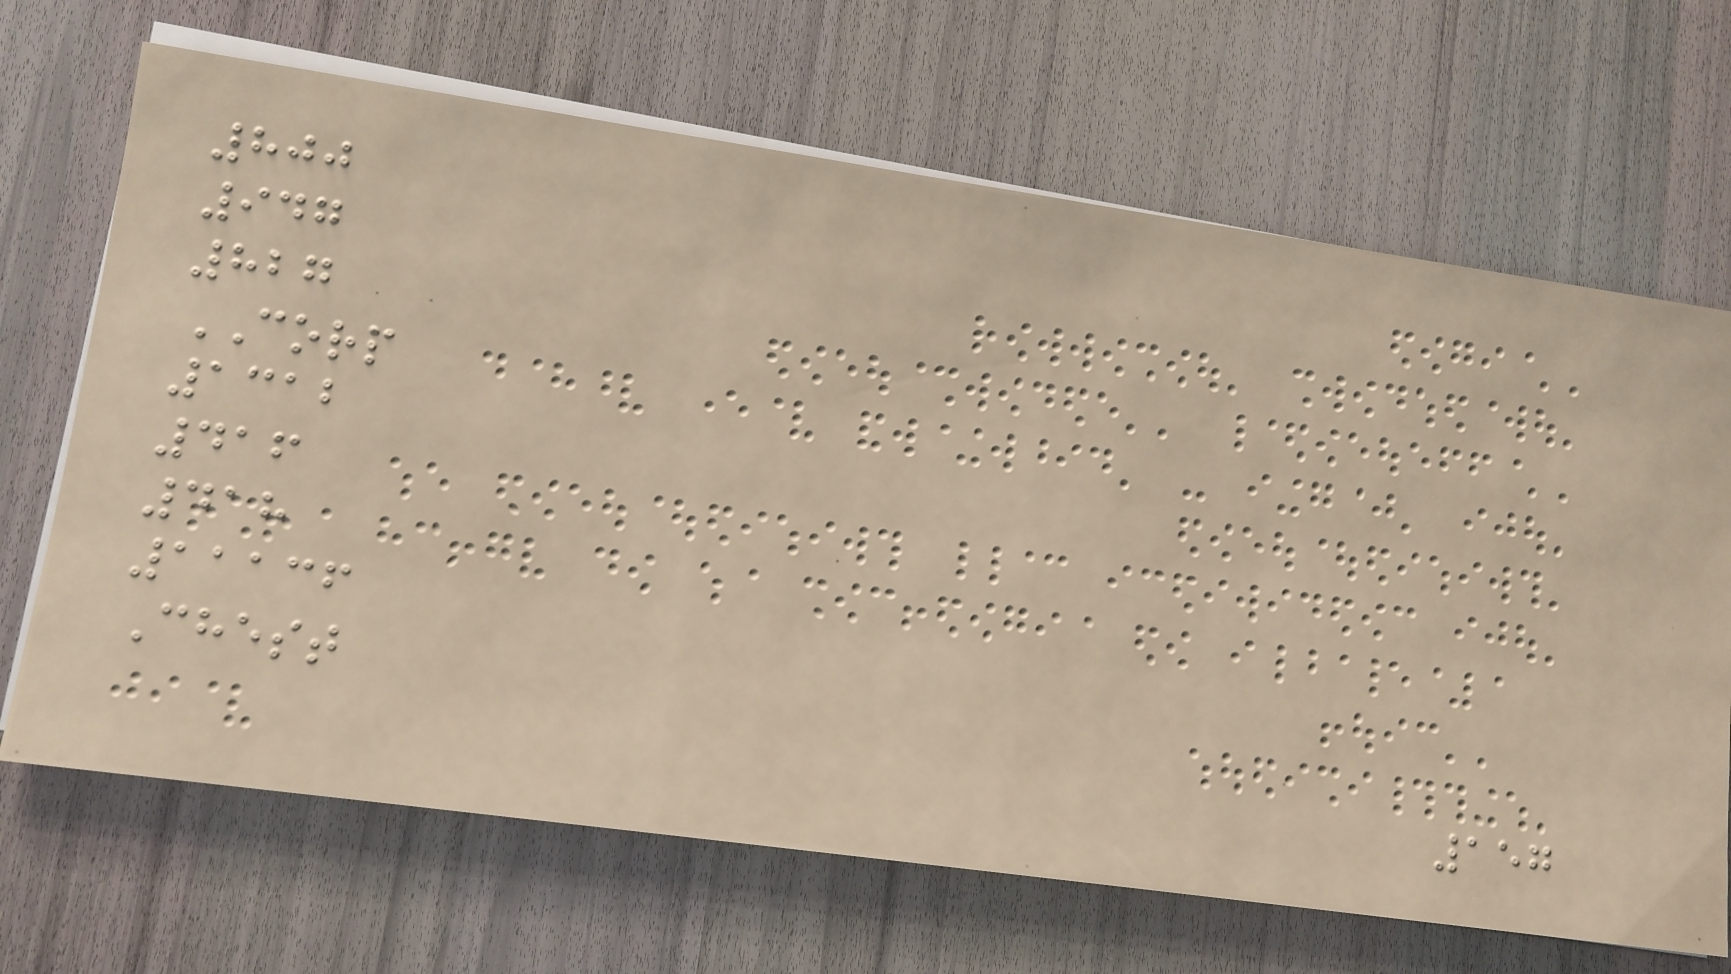800
947
827
CORP
1312
416
418
11136
Chest
157
